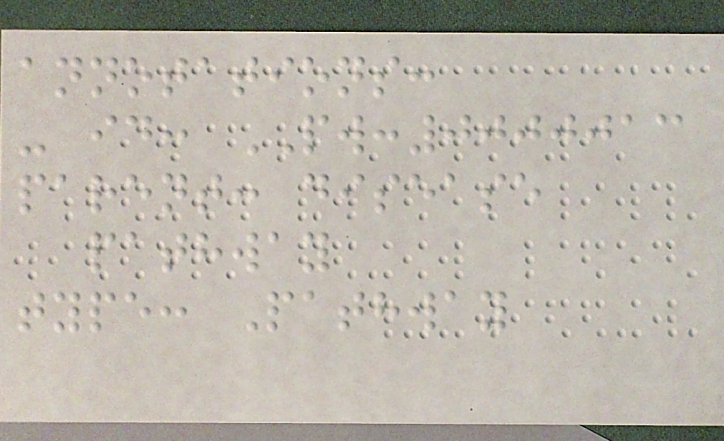annotations:
- id: PW:0000013
parent: disease
pathway
type: Pathway
